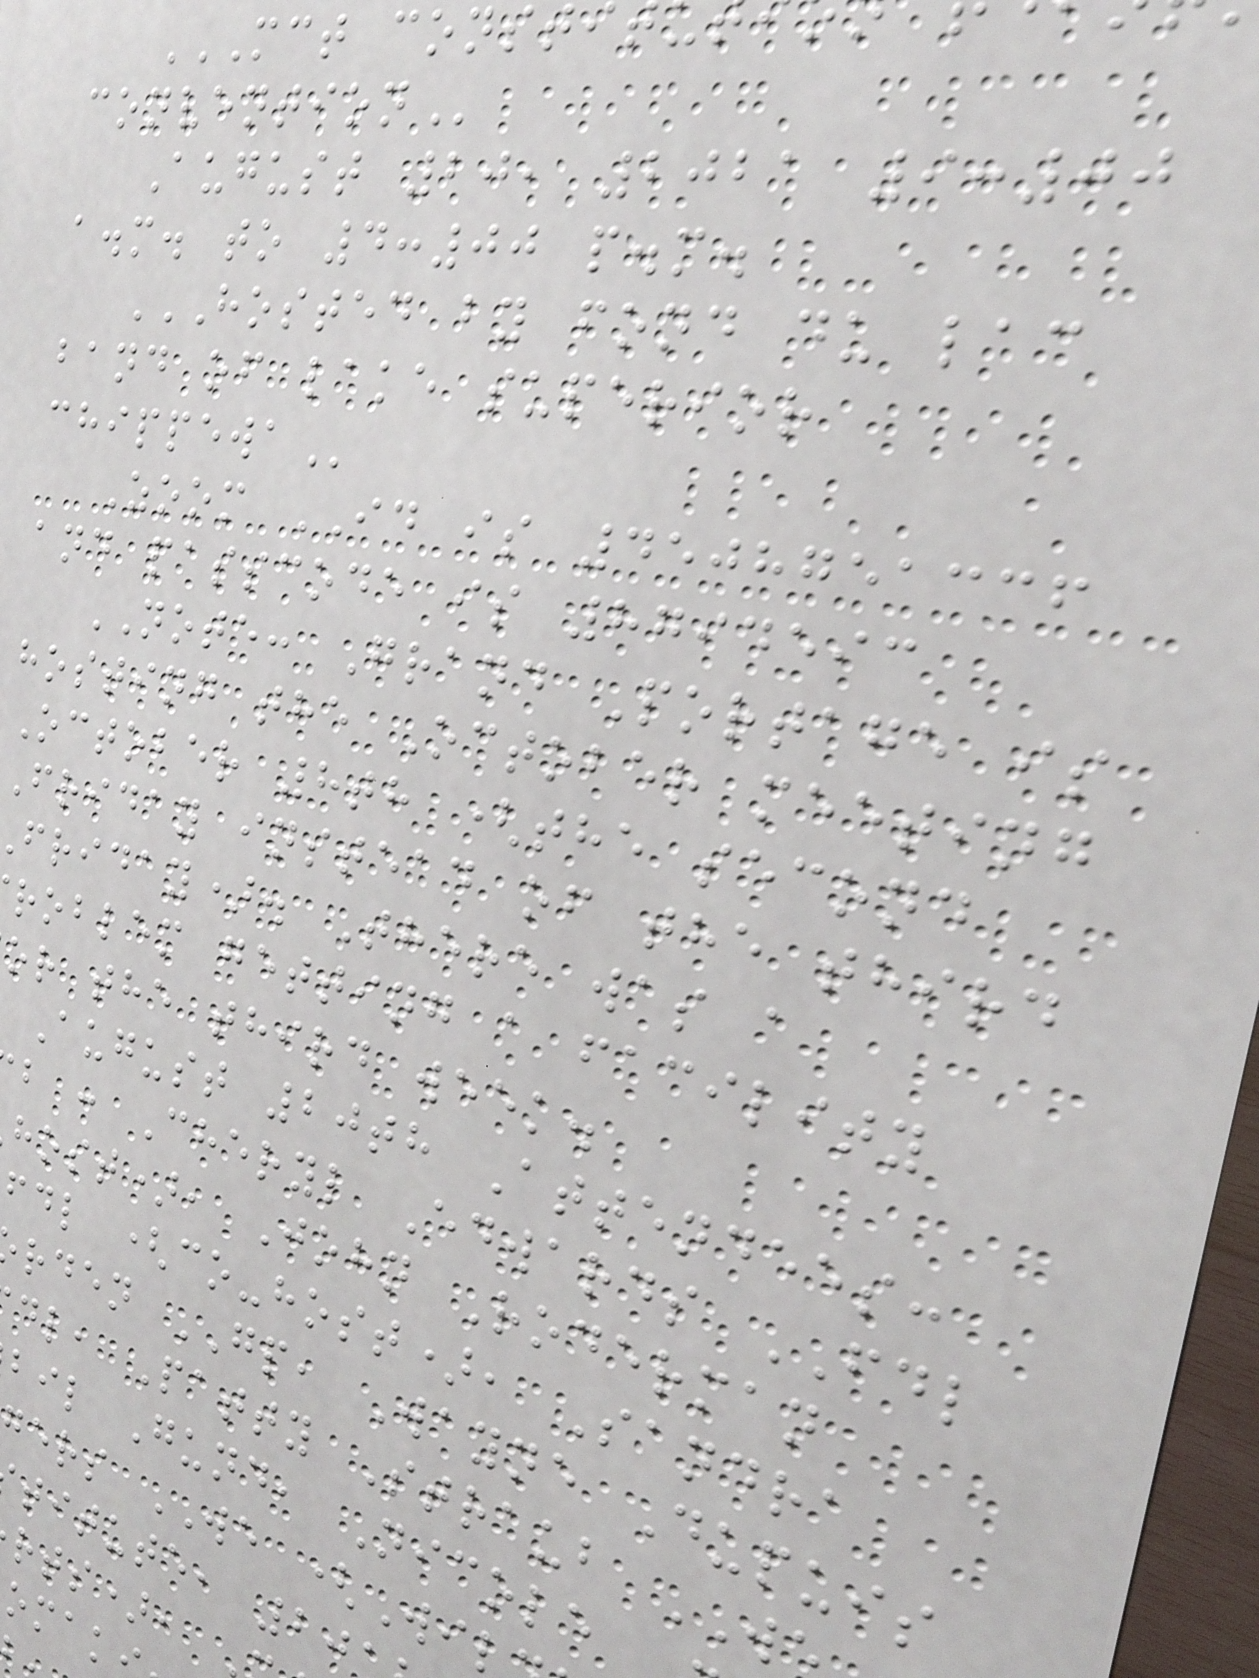August 20, 2021 9:00
a.m. to 4:00 p.m.
HOSTED BY FOND DU LAC
band of lake superior
Zoom ID is 4508751336
and passcode is 8794593
NOTE: Grand Portage is
hosting the October meeting
October 8th (the second
Friday instead of the third
friday). There was a
roblem getting a facility
or the third week.
August 20th Attendees:
b : Cheryl Edwards FDL
host), John Roderman
fdl (co-host), Sandra
rden GP, Wayne Dupuis
dl, Patty Straub
bil Gund, Nicole
gers WE (Wi
titute, 20
rts),
